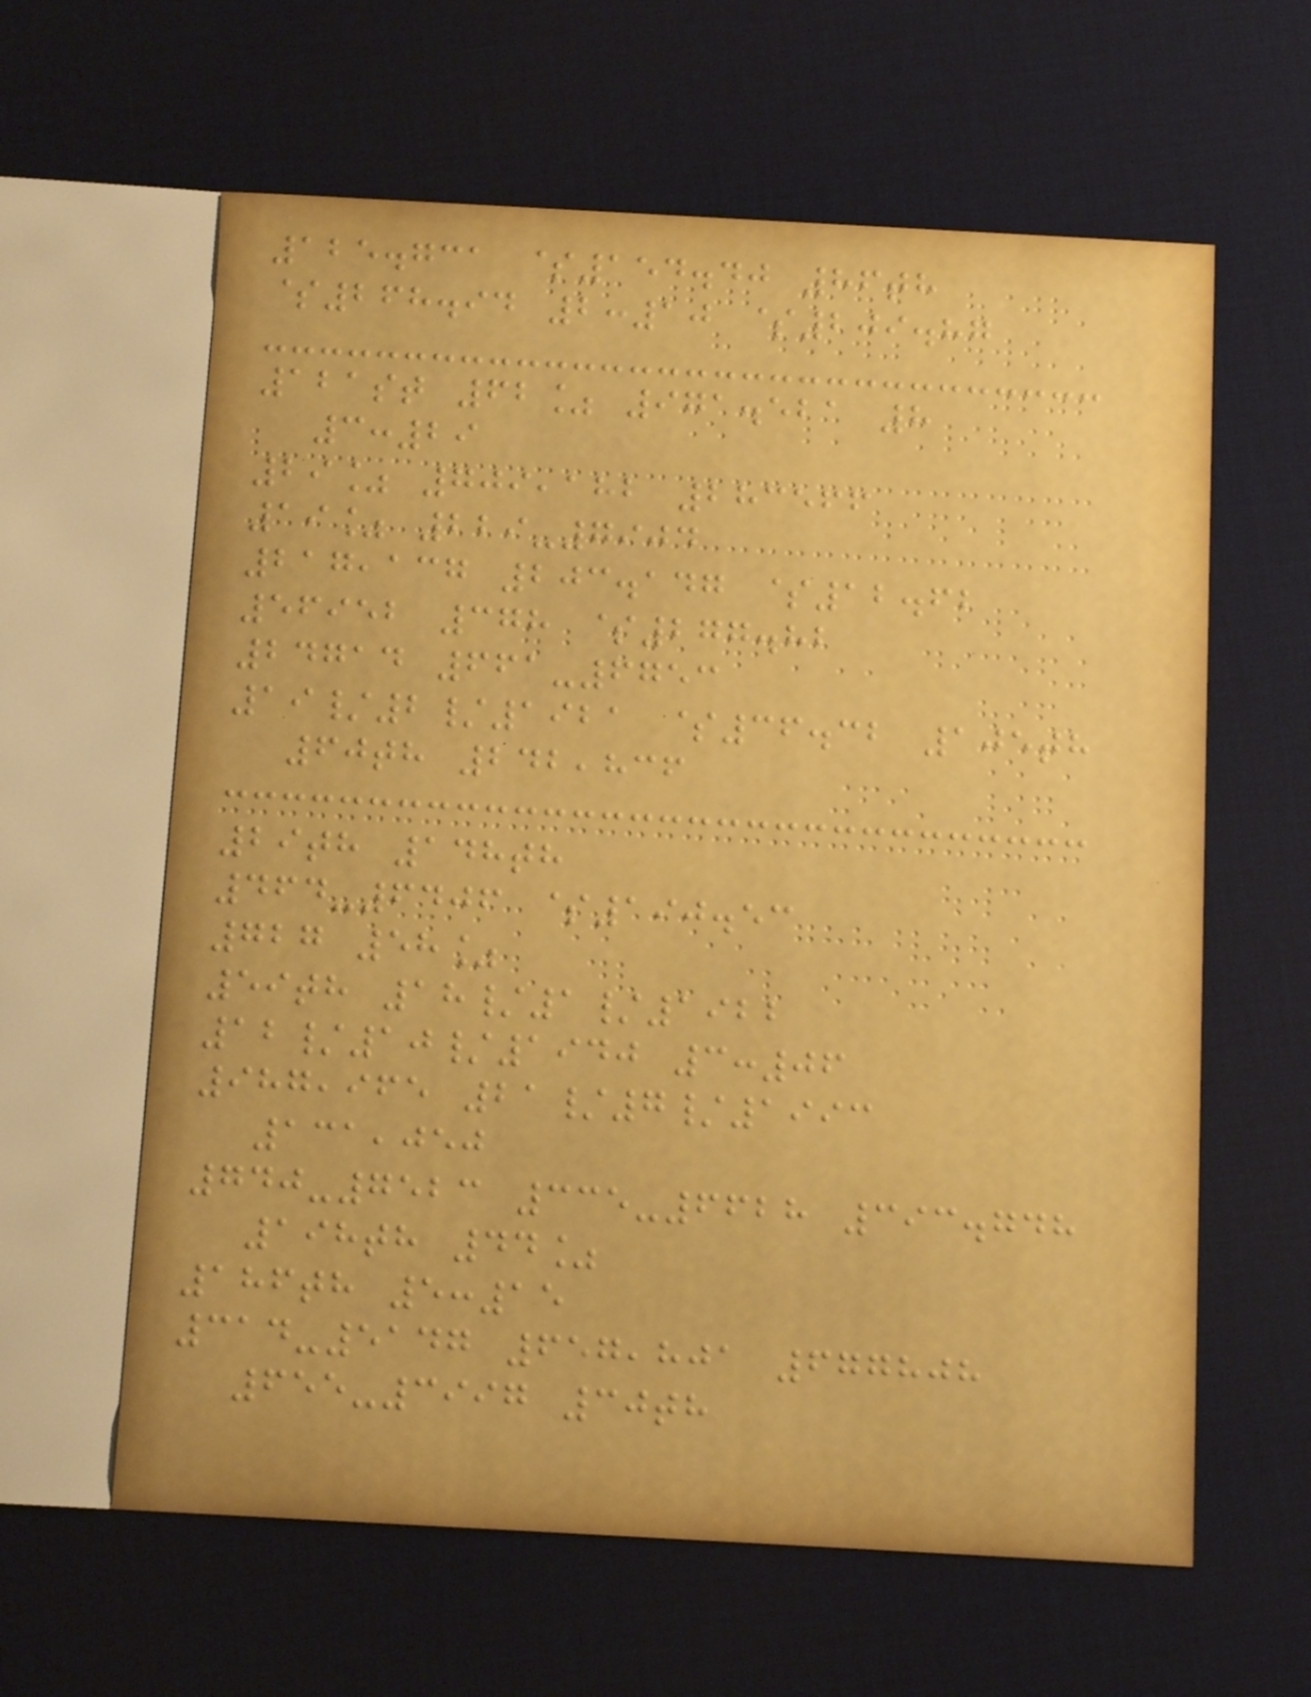125.731 $154.40 86th
$268.94 2:10 $209.87
121st 62% 971.521 8
3:29
29% 709,182 283566
19% 229-7904
217,137 203.147 $12.62
56952 378 $277.82
24714 661-6753
19/2/1921 $36.32 105th
60th 242,836
29th 148th
464-6406 $190.53
727 58%
59th 18/1/1922
12/10/1940 3:06
987,965 21/7/1993
131,050
740-7523 335-6628 393.748
198th 44%
186th 5:15
314-5147 657,801 677808
655-3997 30th
